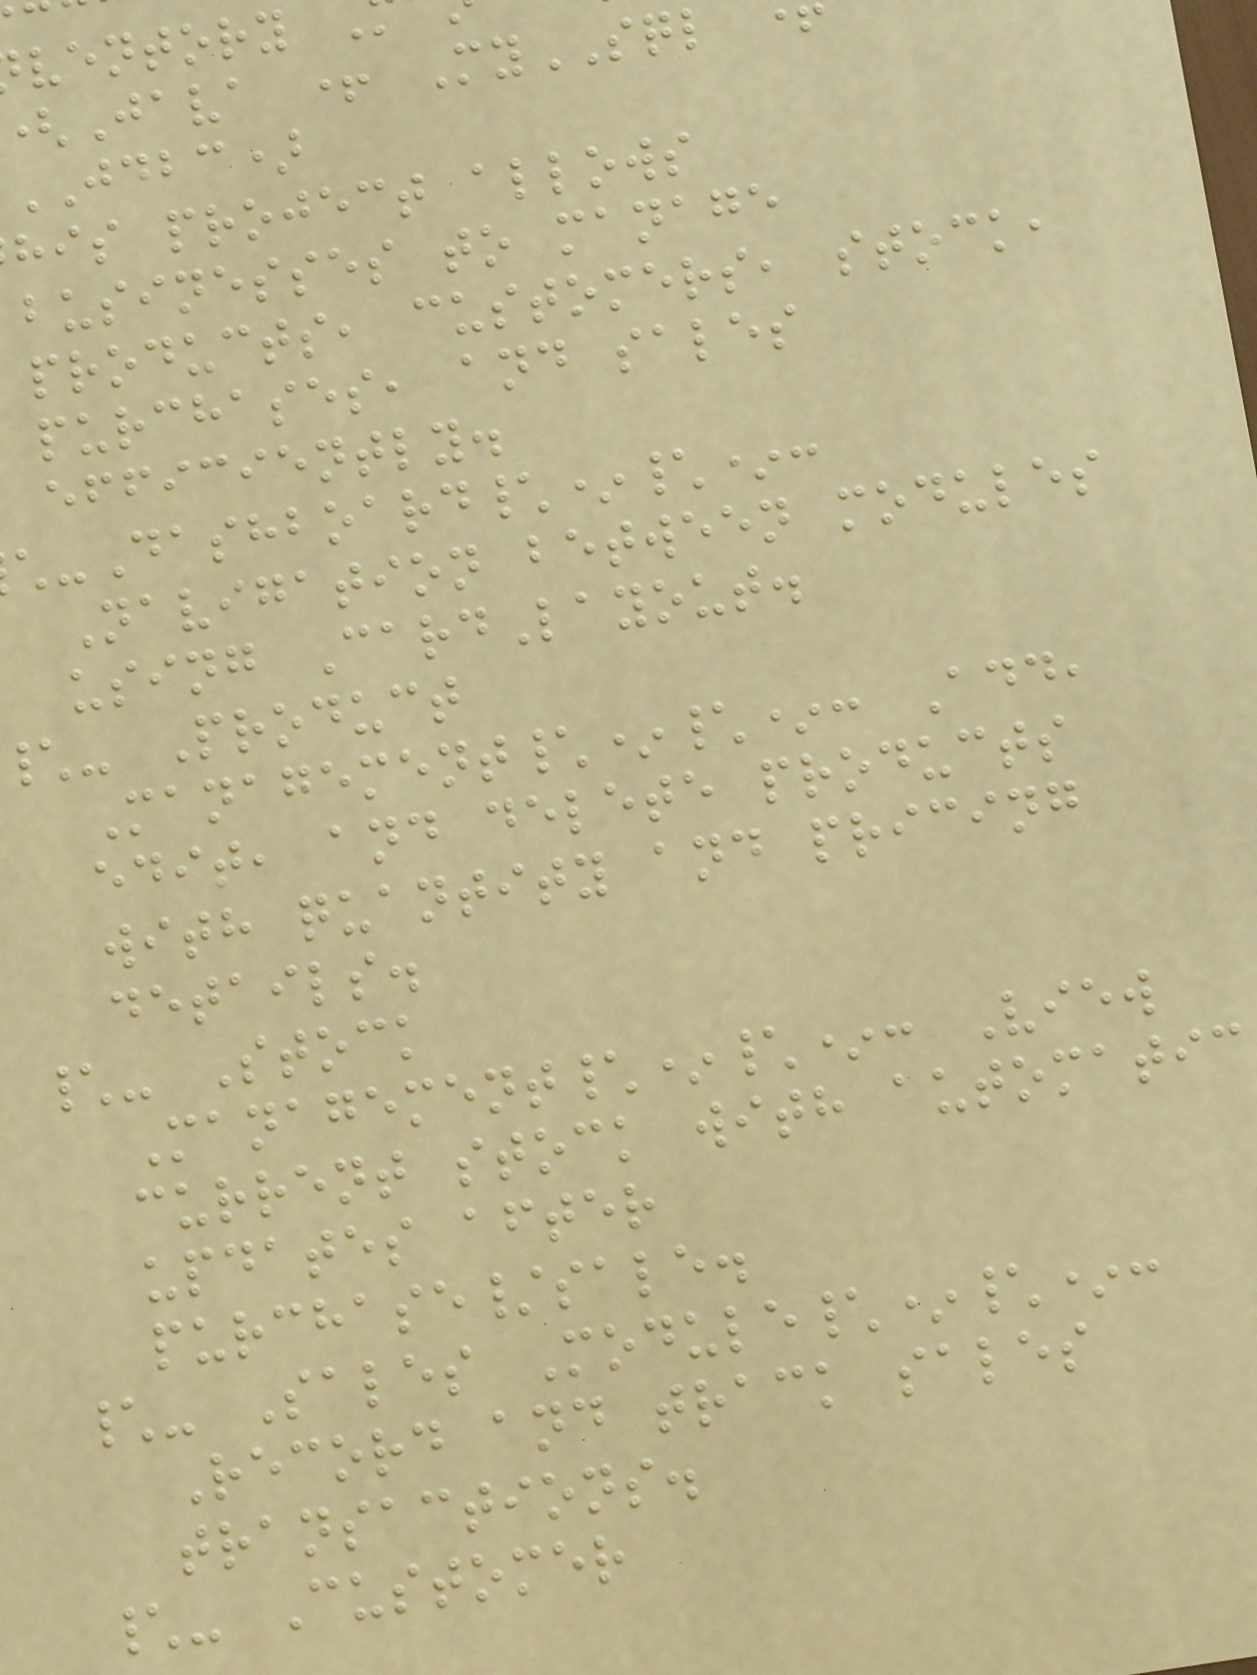Java + MySQL
JDBC)
his project allows
businesses to manage
products, customers, stock,
purchases, and sales
efficiently.
-Dashboard\*\*:
Navigation between modules
using CardLayout.
- Product
Management\*\*: Add,
edit, and delete products
with quantity and pricing
details.
\- Stock
Management\*\*: View
current stock with automatic
updates after
purchase/sale.
\- Sales Module\*\*:
Record and track sales
transactions.
\- Customer
